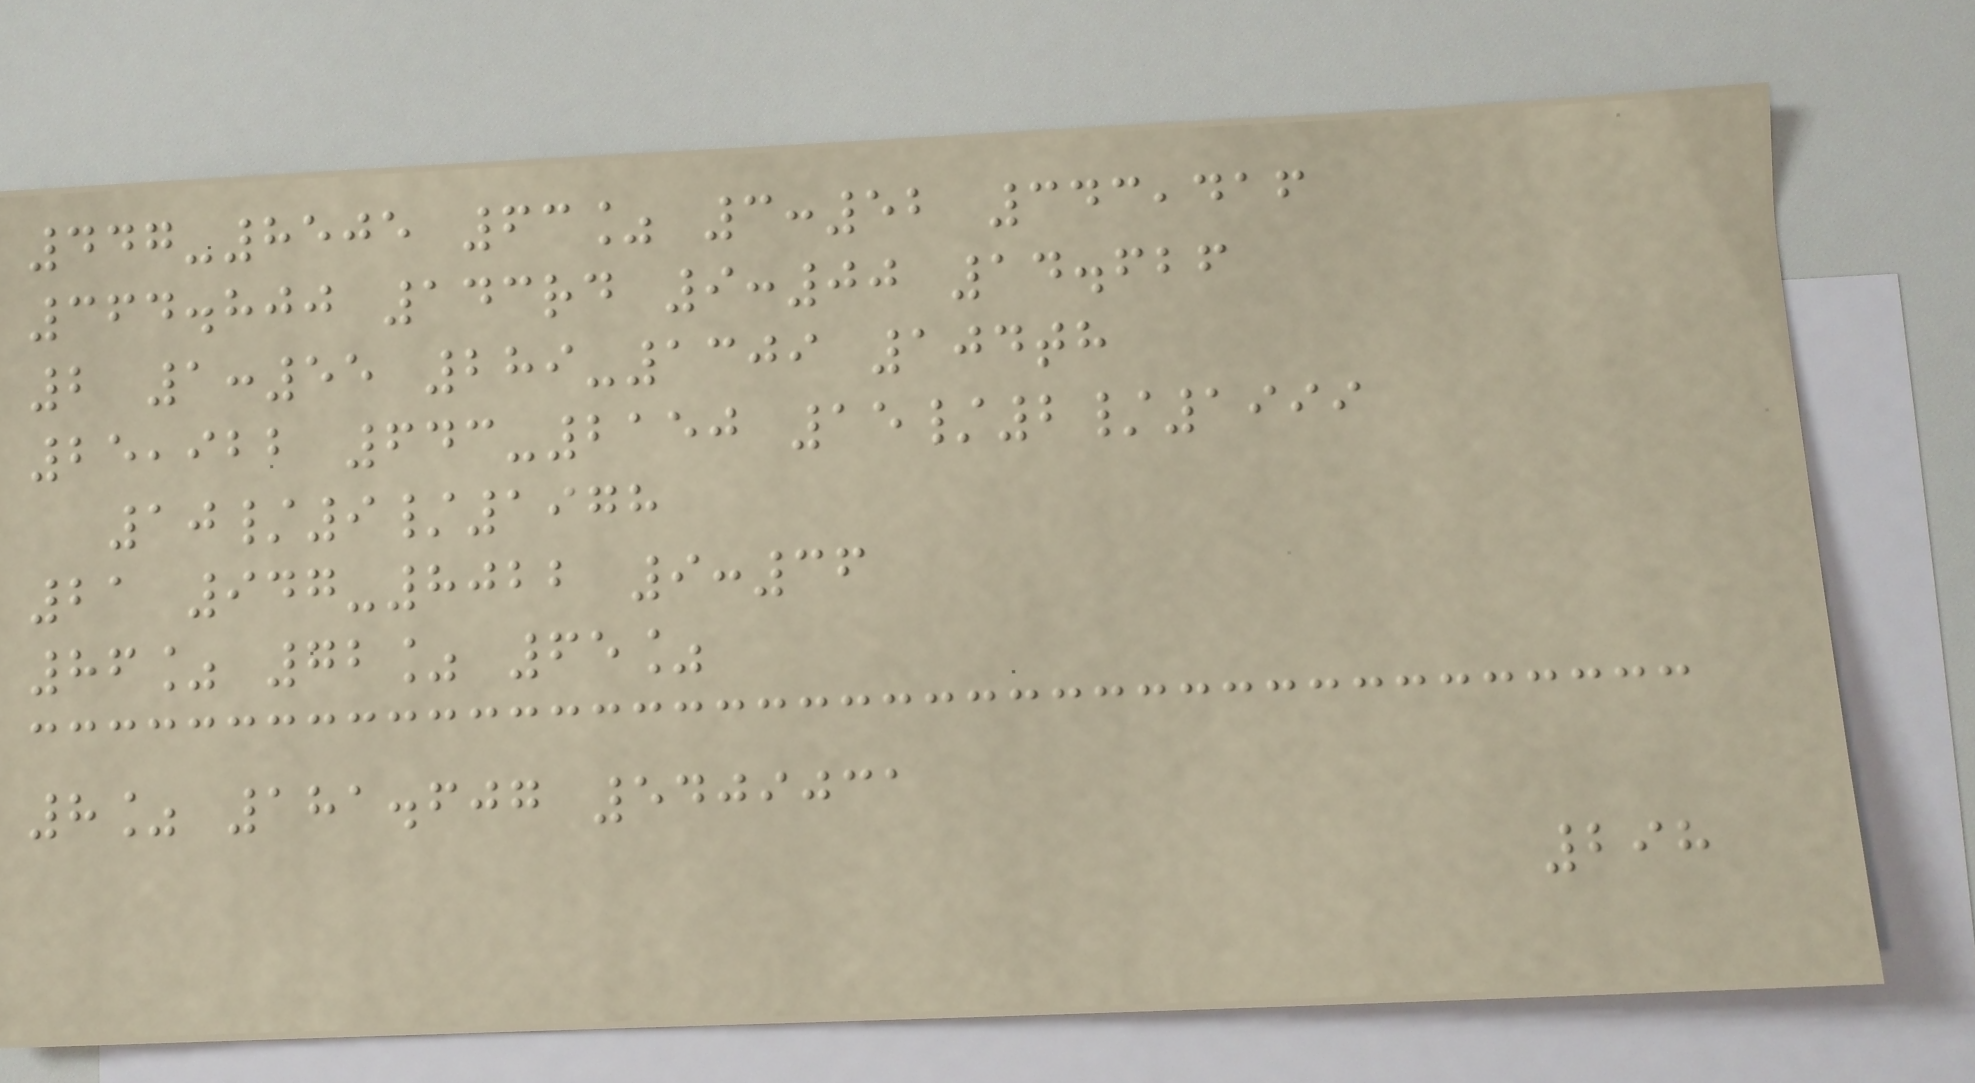447-8505 63% 3:52 343,416
364.800 143rd 9:00 14.626
2 1:55 289-1309 104th
25,922 643-2150 15/2/1999
10/9/1978
21 947-8022 9:36
86% 72% 65%
8% 181.607 5409031
298
